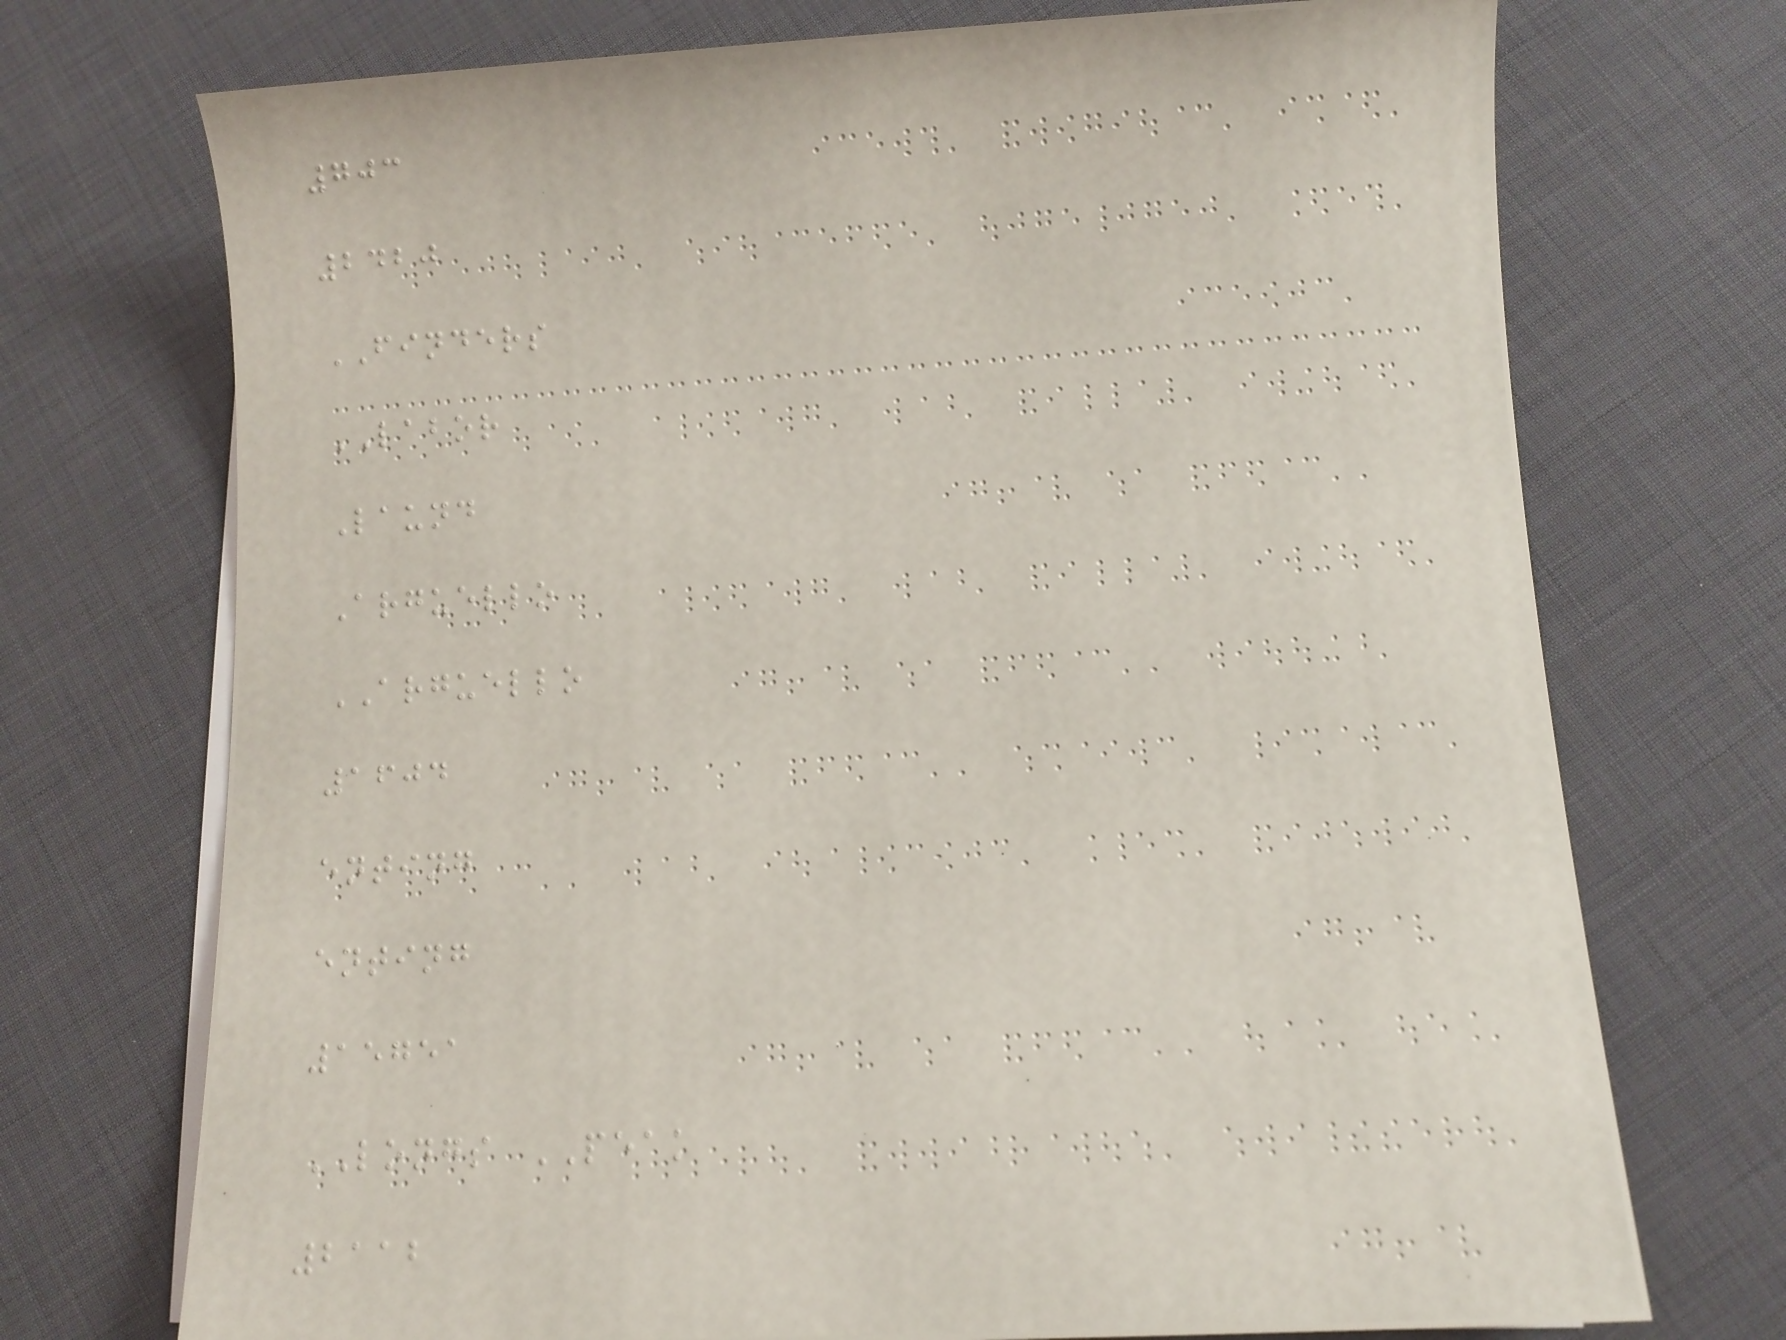703
2420
FINDERS
LABOR
Laund
Arguello
ARGUELLO
1604
enting
enting
15751
LONGS PEAK
2112
